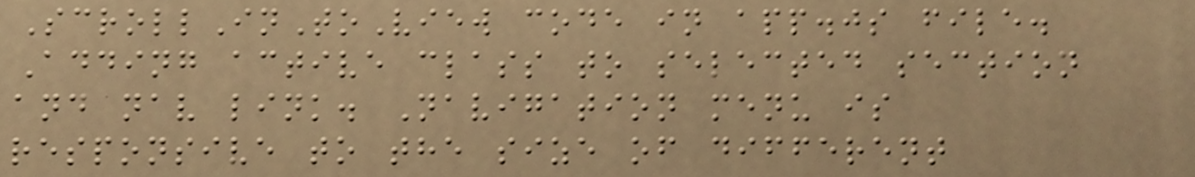ScrollInToView code in app.js file.
Adding active class to selected section
and nav link. Navigation menu is
responsive to the size of different
